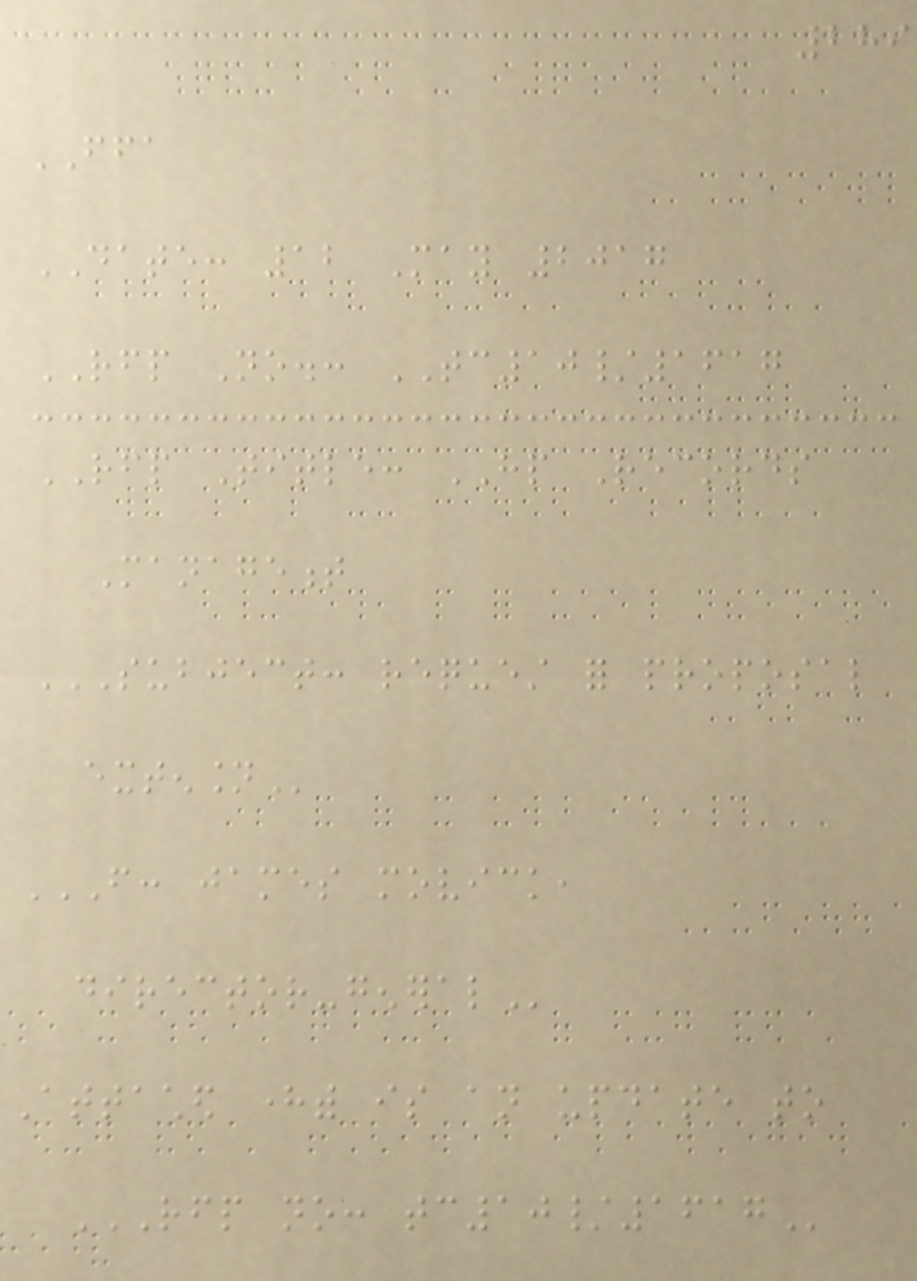289
FFA
DATE: 12 May 2017
RFP No.: TC10/1617
RFP Title: HP Records
Management
SUBJECT: REQUEST FOR PROPOSAL
EXTENSION
FROM: JAMES MOVICK,
DIRECTOR-GENERAL
Attached herewith is an update to
RFP NO: TC10/1617
